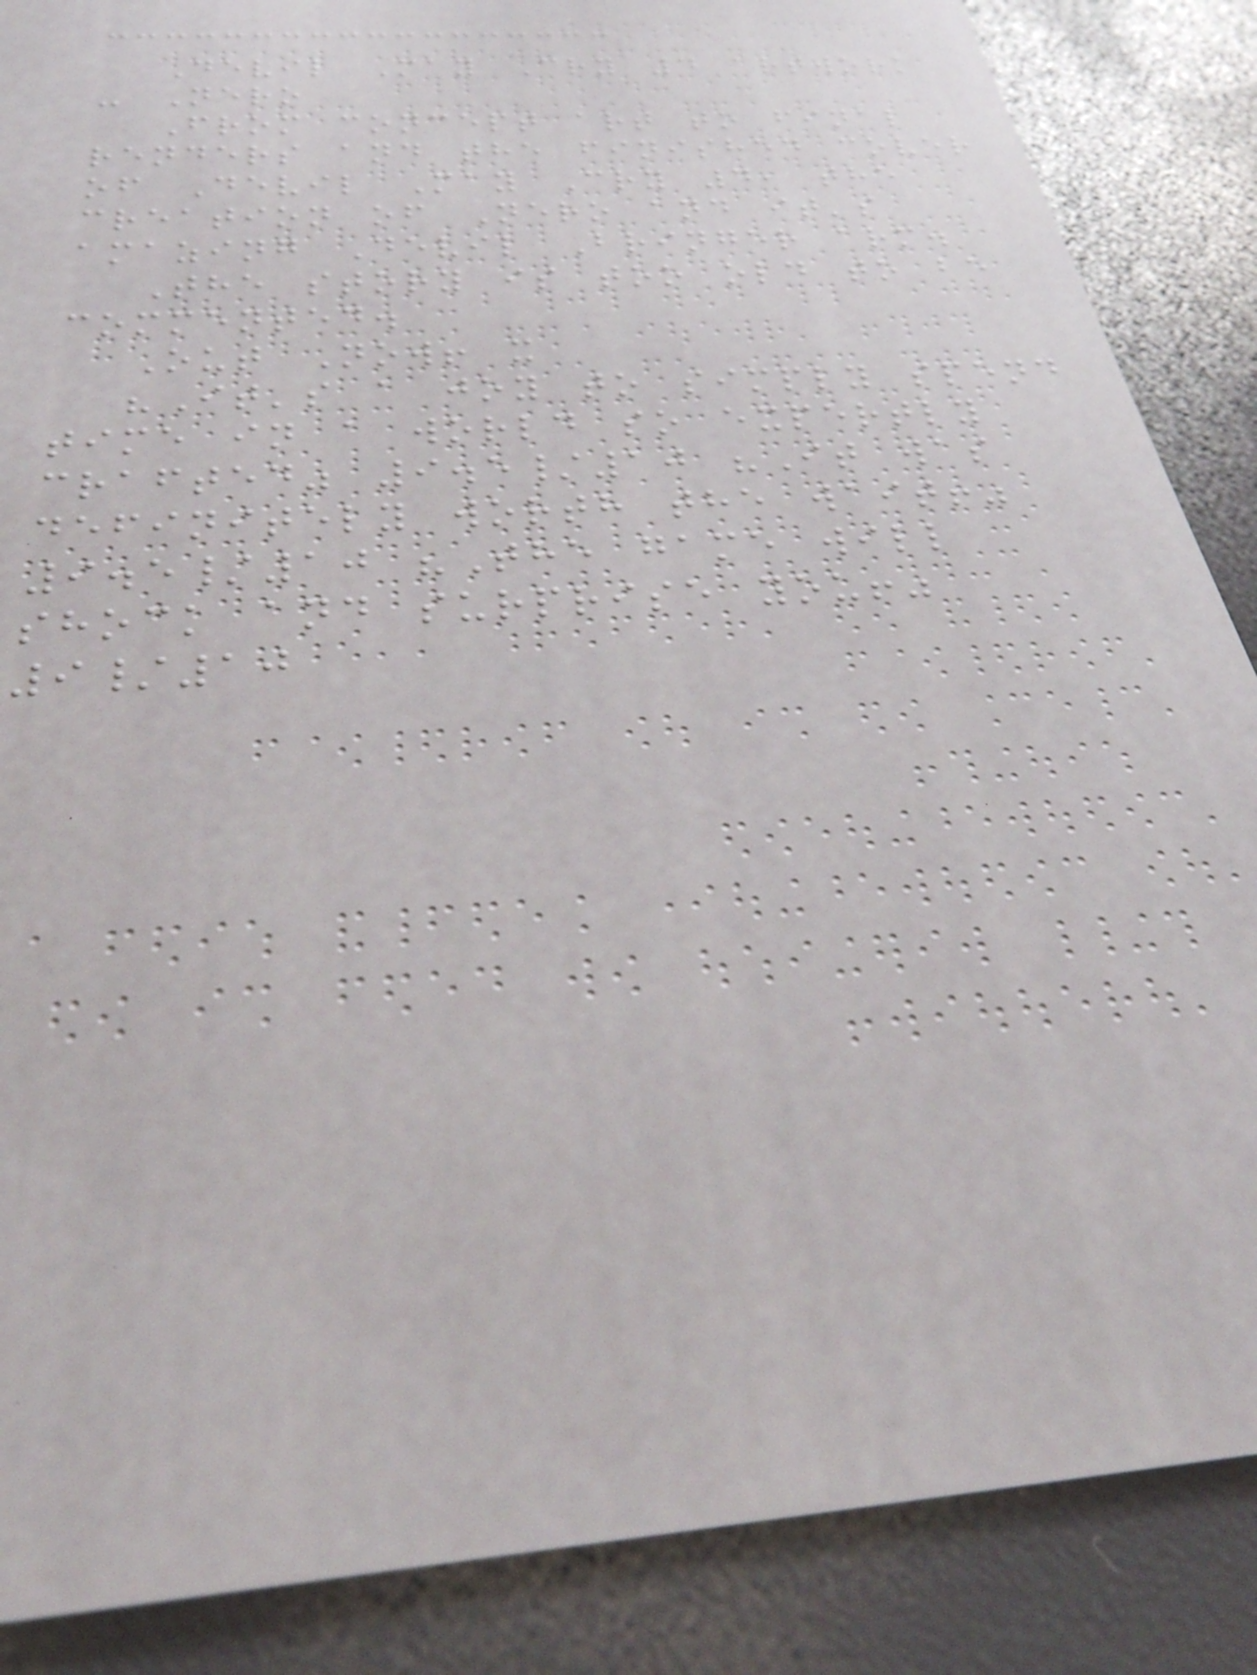Devil May Cry 4 artwork
- Nero
From concept art to final
renders and the finished cover
of Devil May Cry 4, the
creation of Nero and it's
amazing Devil Bringer arm.
The story is too old to be
commented.
Out Now! x
"It's a joy to simply spend
time in a world so expertly
crafted" 9.5/10 "It was
definitely worth the wait!"
9.5/10 "The game will
shock and surprise you!"
9/10
